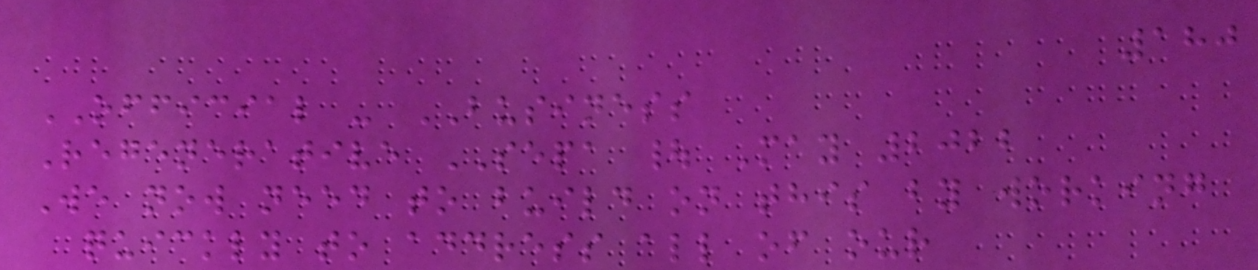180
OFFICIAL - BUSINESS
Regenerative SEPA | May 2022
We now need to build on this by working
quickly to address all of our
